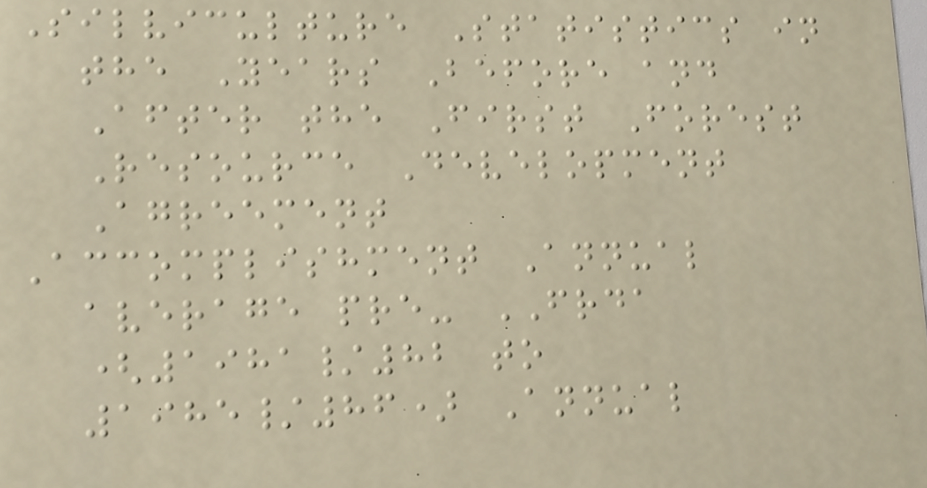Silviculture Statistics in
the Years Before and
After the First Forest
Resource Development
Agreement
Accomplishment Annual
average pre- FRDA
(1981/82 to
1985/86) Annual
